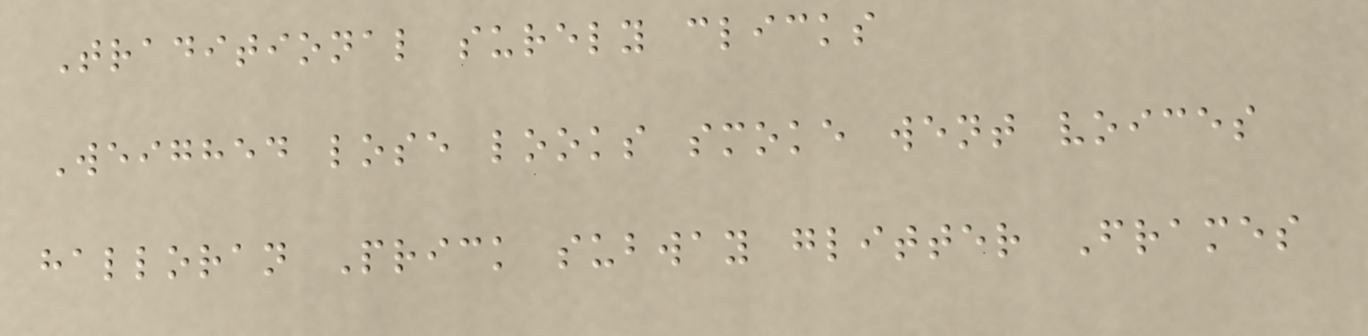Traditional surely clicks
Weighed lose looks smoke went voices
halloran Prick subway glitter Frames
